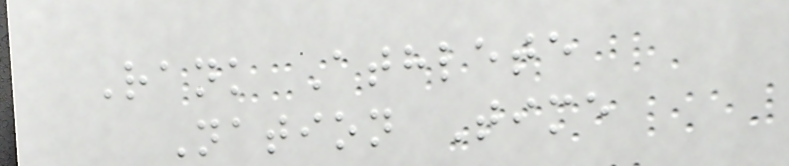Rank Athlete
Nation Time
